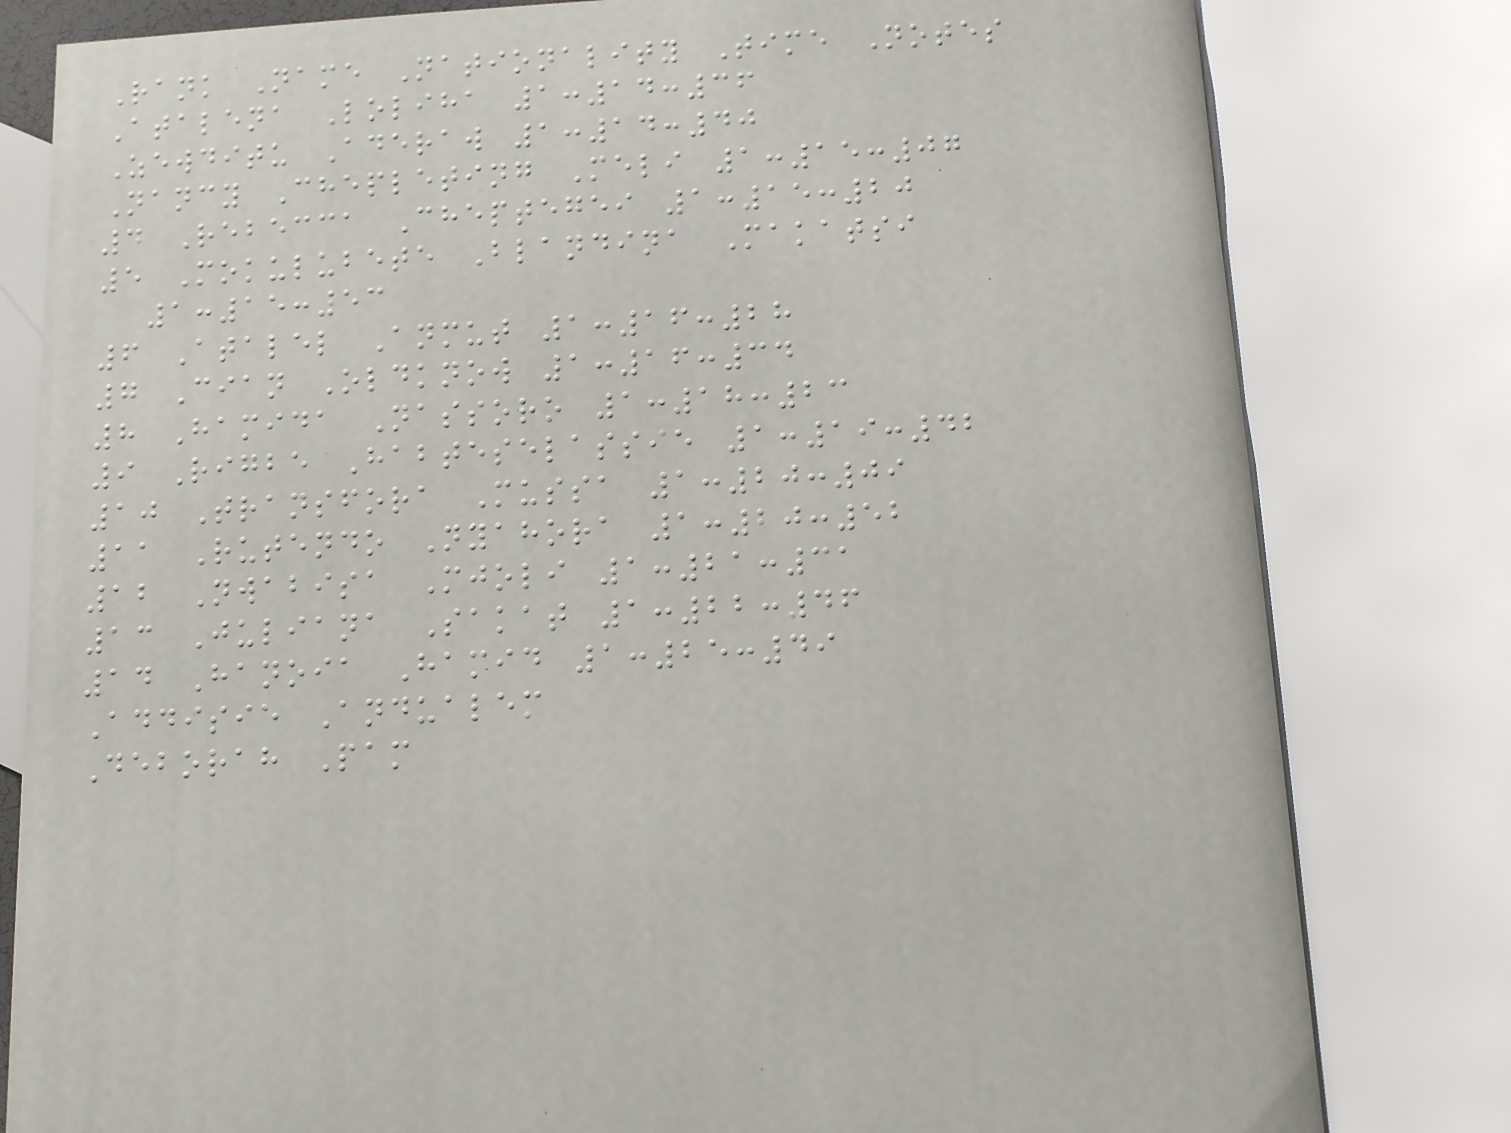Rank Name Nationality Time Notes
Atalena Loliha 1:14:36
Zewditu Aderaw 1:14:40
Nancy Chepleting Meli 1:15:07
4 Rebecca Cheptegei 1:15:20
5 Mokulubete Blandina Makatsi
1:15:53
6 Atalel Anmut 1:16:28
7 Cian Oldknow 1:16:34
8 Hamida Nassoro 1:18:23
9 Rigbe Habteselassie 1:19:42
10 Transfora Mussa 1:20:09
11 Rutendo Nyahora 1:20:52
12 Nwabisa Mjoli 1:21:31
13 Juliana Sakat 1:22:46
14 Hanoia Hamid 1:25:49
Addisie Andualem
Deborah Pam
